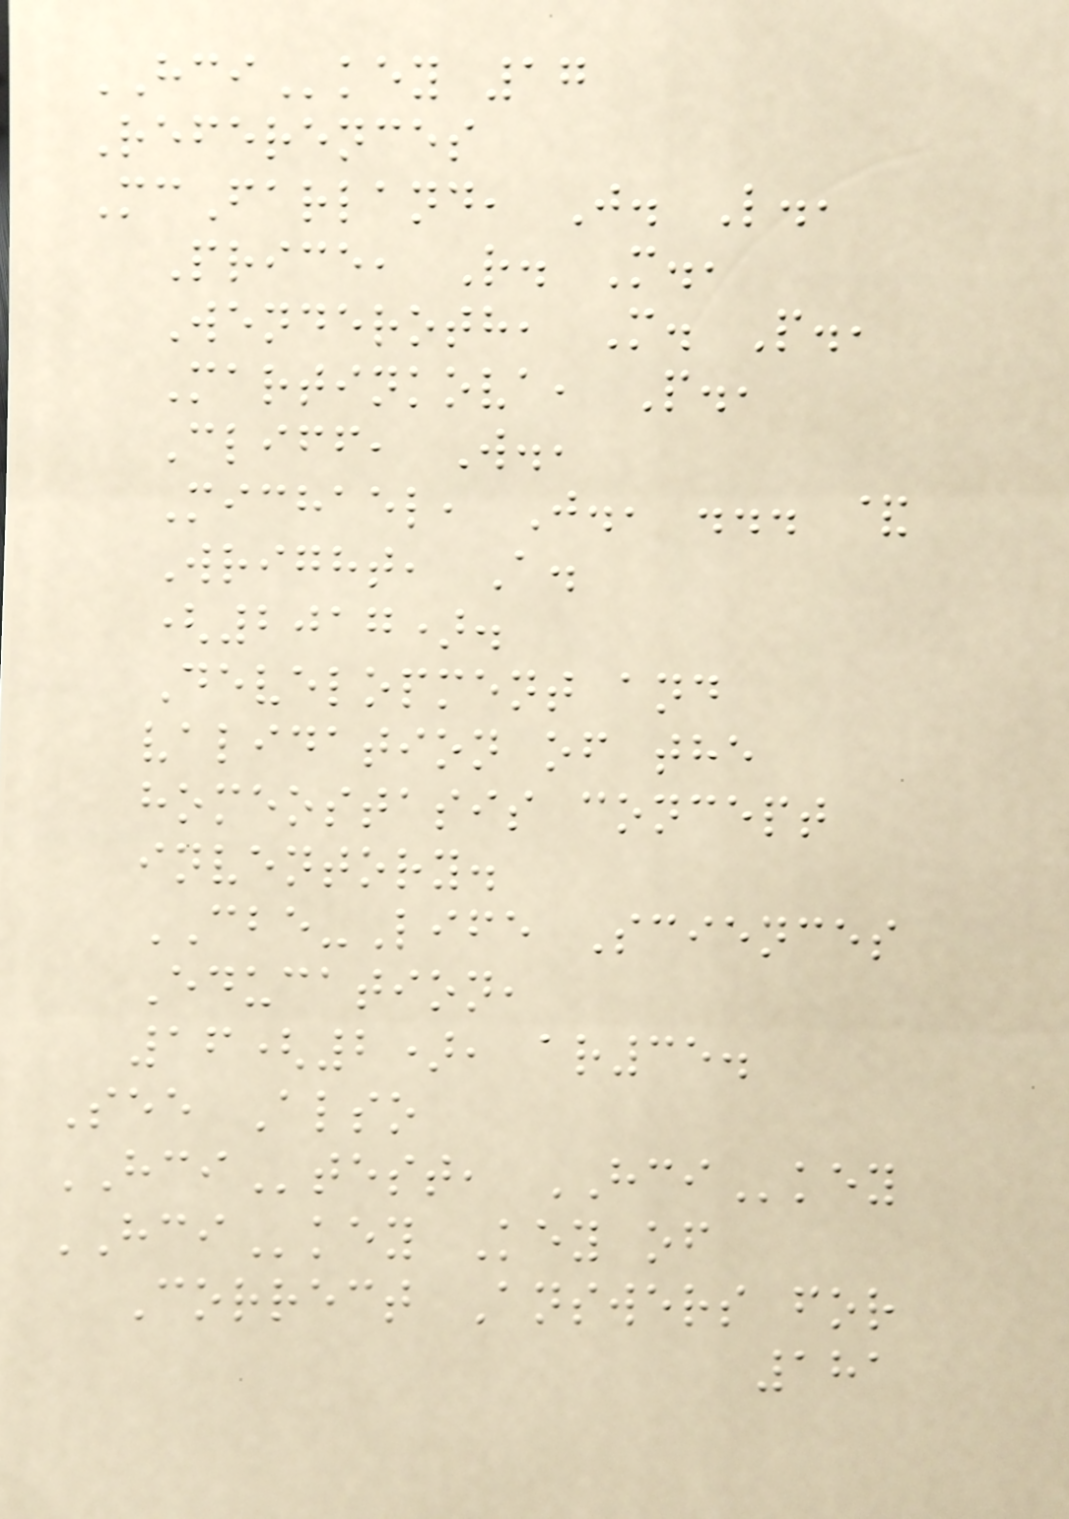HCIkey 17
References
McFarland, J. L.,
Price, R. M.,
Wenderoth, M. P.,
Martinkova, P.,
Cliff, W.,
Michael, J., ... &
Wright, A.
(2017).
Development and
validation of the
homeostasis concept
inventory.
CBE-Life Sciences
Education,
16(2), ar35.
See Also
HCItest, HCIkey
HCIkey Key of
Correct Answers for
181
